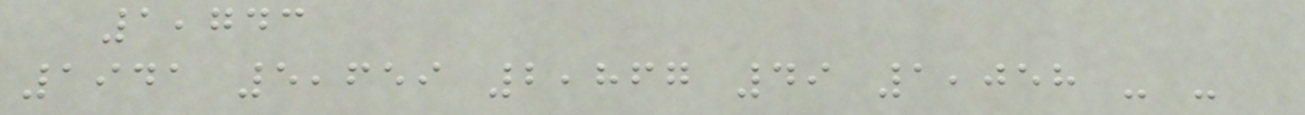1,743
1941 5,659 2,867 49 1,058 - -
